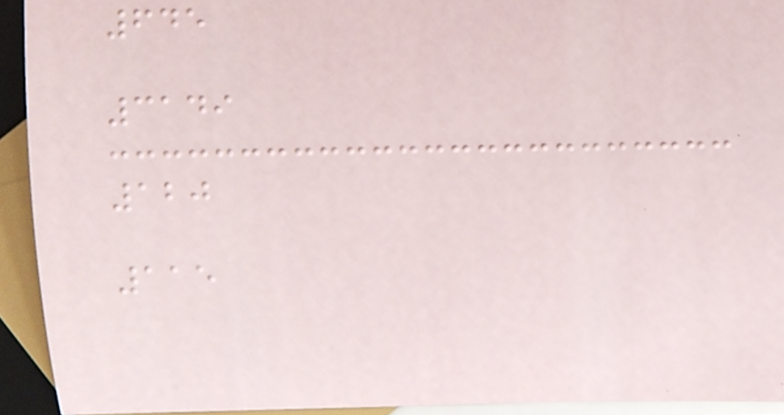645
3149
120
115
